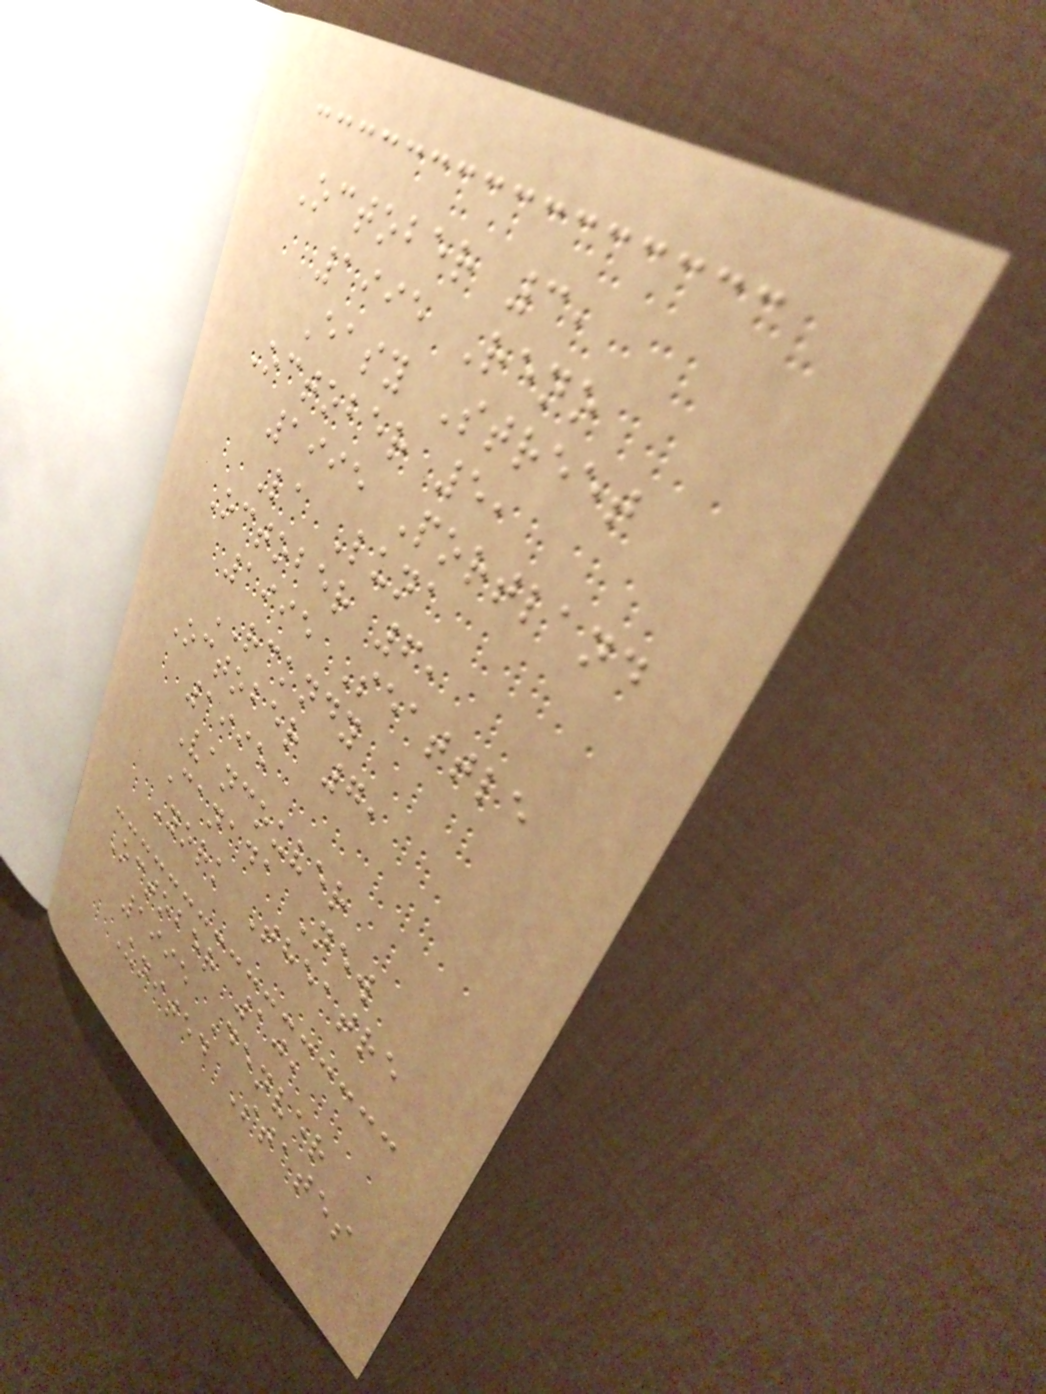October 3,
1995 Reno
Easy Street
October 5,
1995 Portland
La Luna
October 6,
1995 Seattle
RCKNDY
October 7,
1995
Vancouver
Canada New
York Theatre
October 10,
1995 Denver
United States
